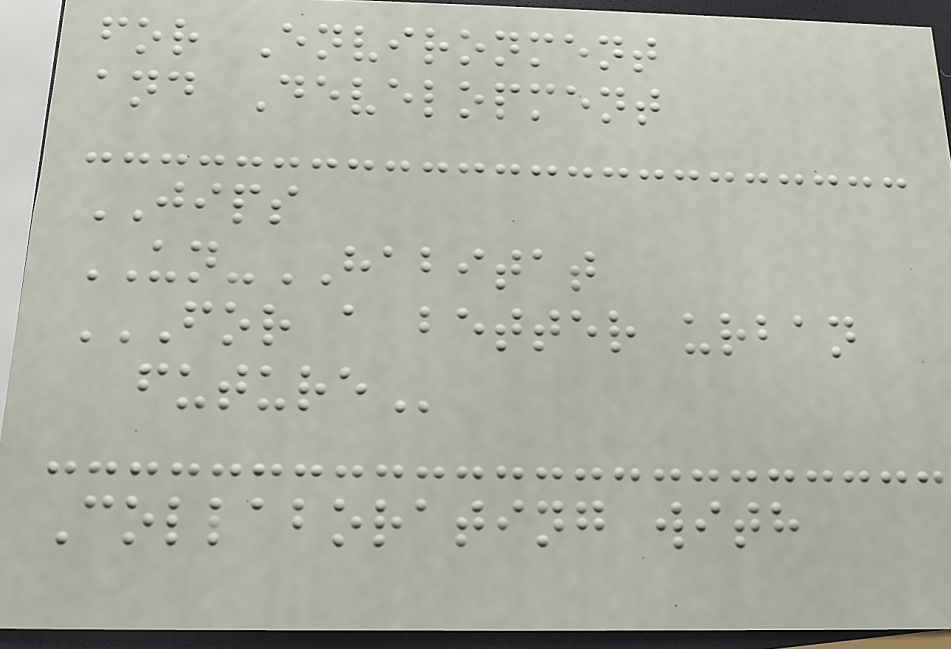for Environment
and Development
JIPS
UN-HABITAT
FOR A BETTER URBAN
FUTURE
Collaborating with
